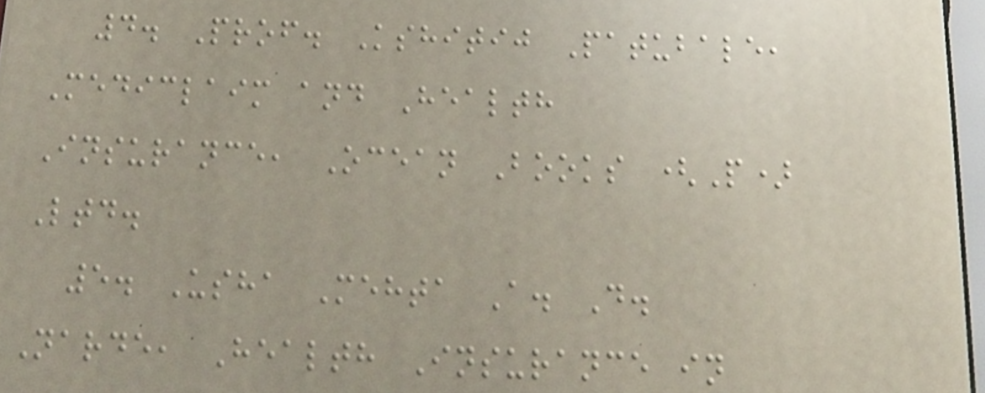4. Prof. Kshitij Patubale,
Mediclaim and Health
Insurance, Ocean Books (P)
Ltd.
5. Usha Mehta A. D.
Narde, Health Insurance in
